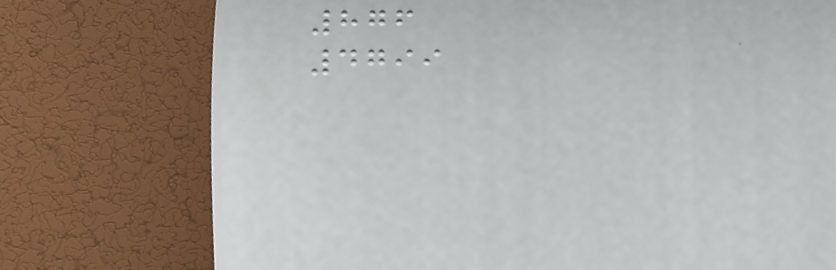876
4799
